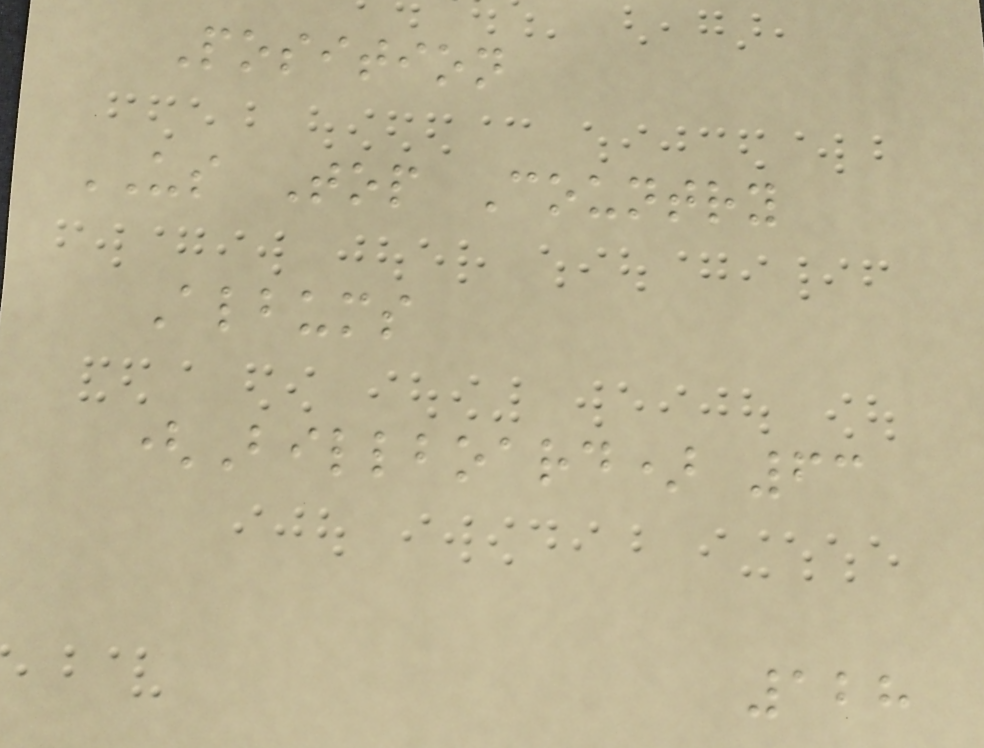Position
US Top Country
Albums
(Billboard) 63
128
